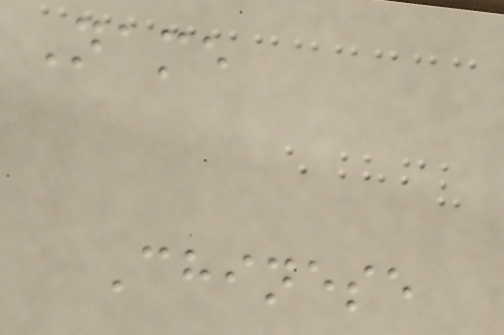Name
Chinese
